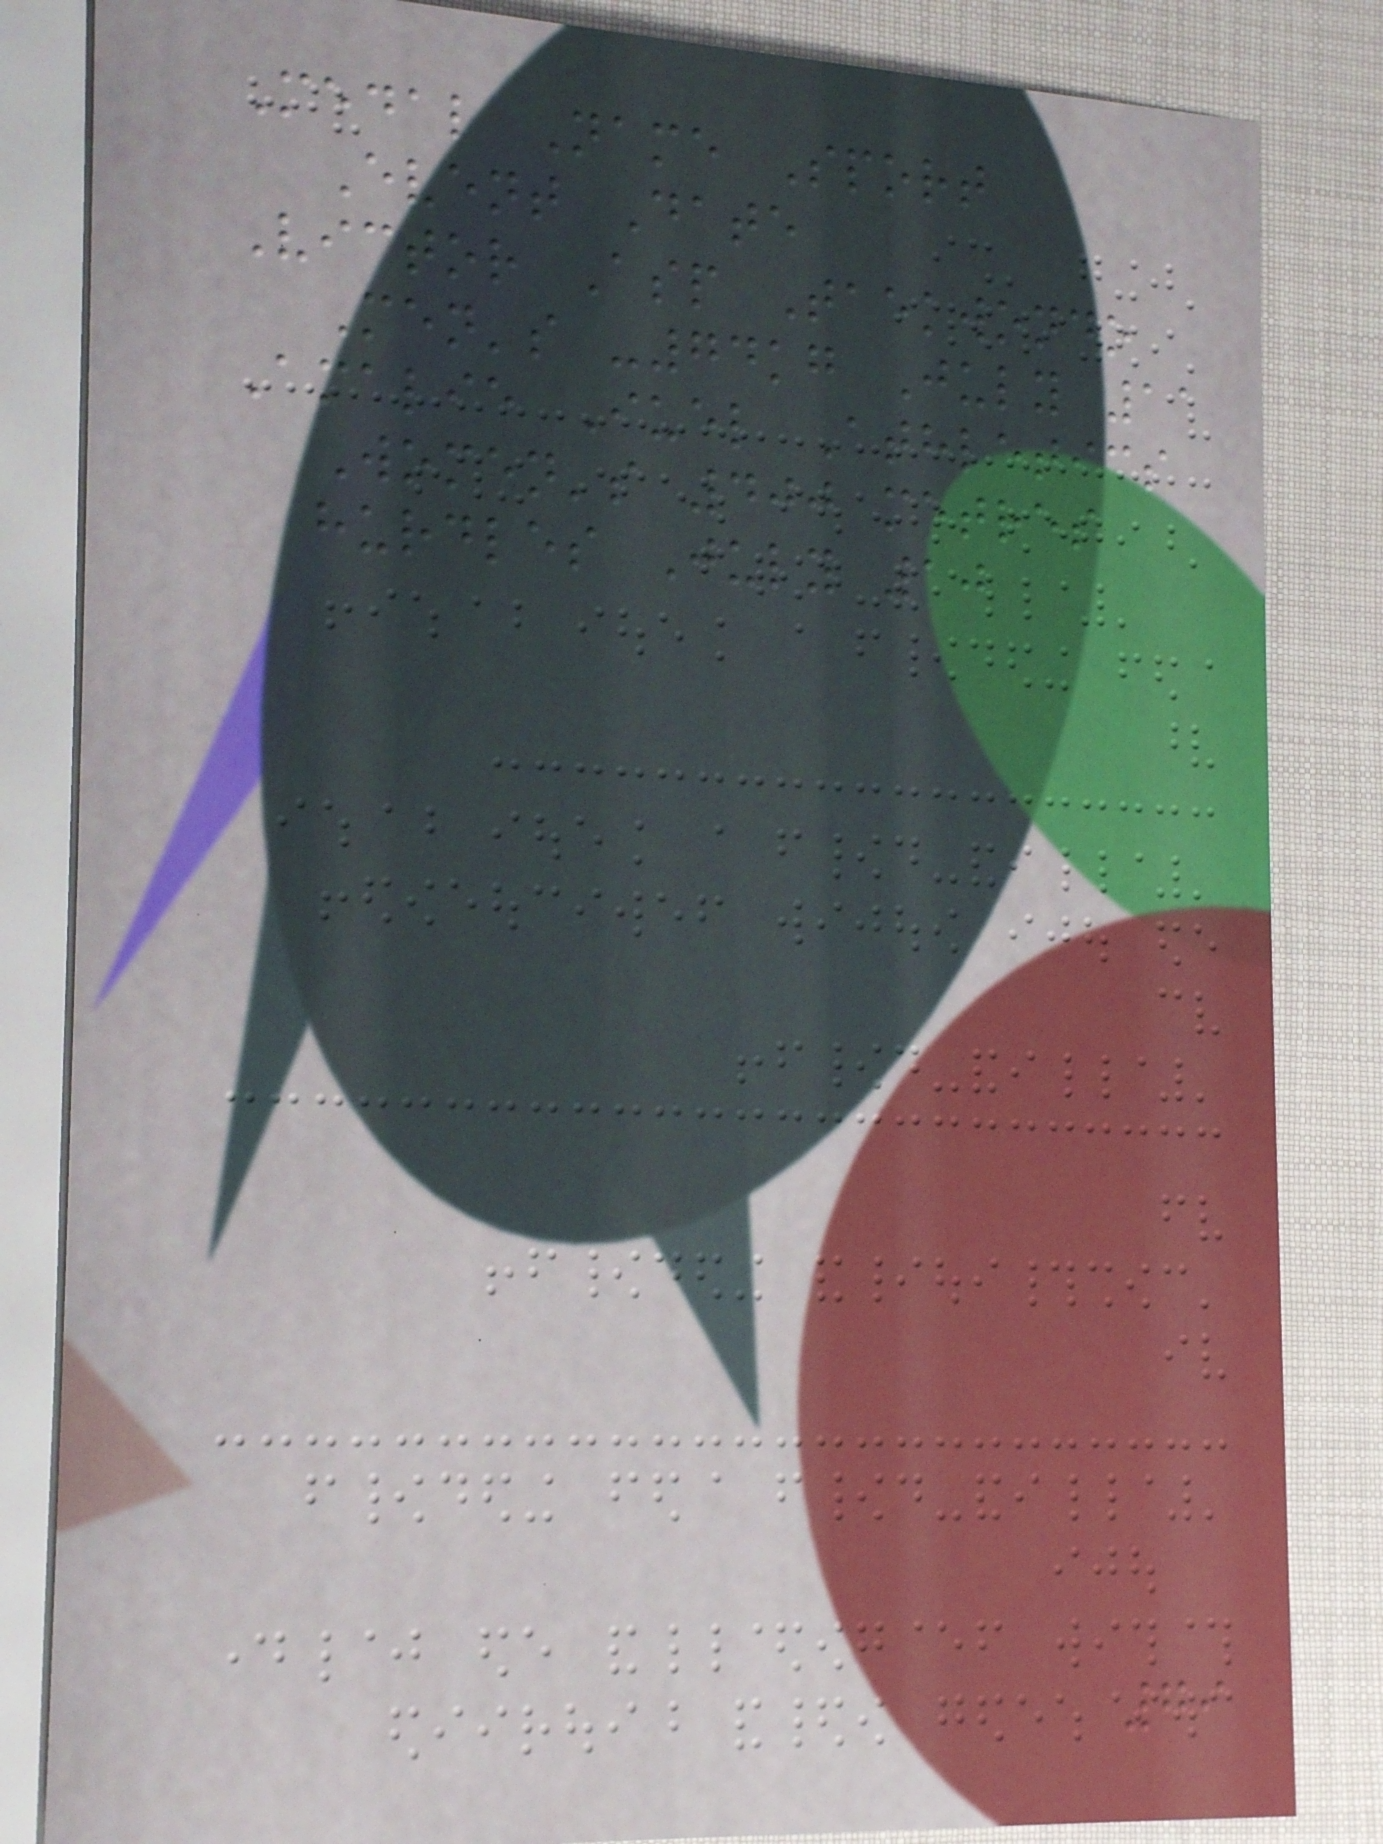Medal Name Sport
Event Date
Victor Asp Taekwondo
Men's -74kg July 11
Amalie Iuel Athletics
Women's 400 metres
hurdles July 10
79
